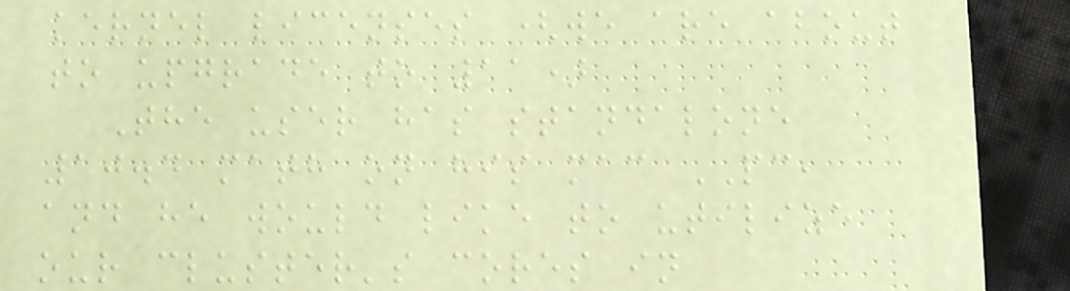kernel licenses (we are about
to upgrade to 11)
The user has standalone
10.4 math on his mac PC,
and he would like to utilize
our cluster's cores in
